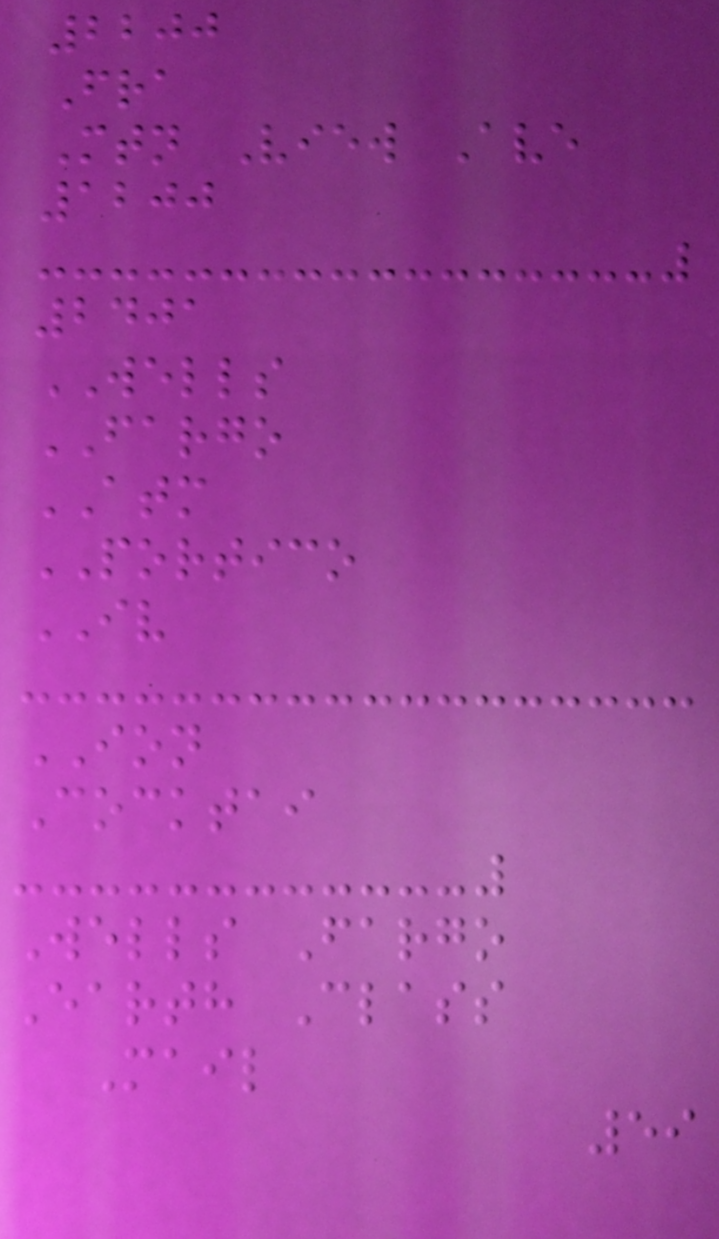2200
Fra
Mtn View Ave
1200
2401
WELLS
FARGO
ATM
PORTICO
IV
ION
Cocktai
Wells Fargo
Earth Class
Mail
59
